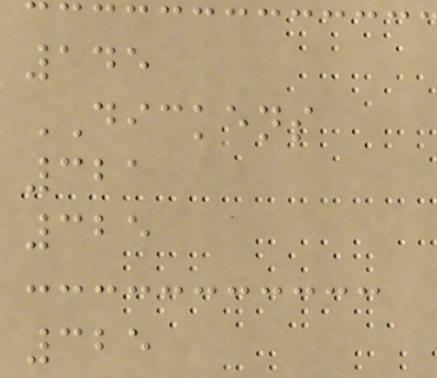145
DICKENS
321
325
325
